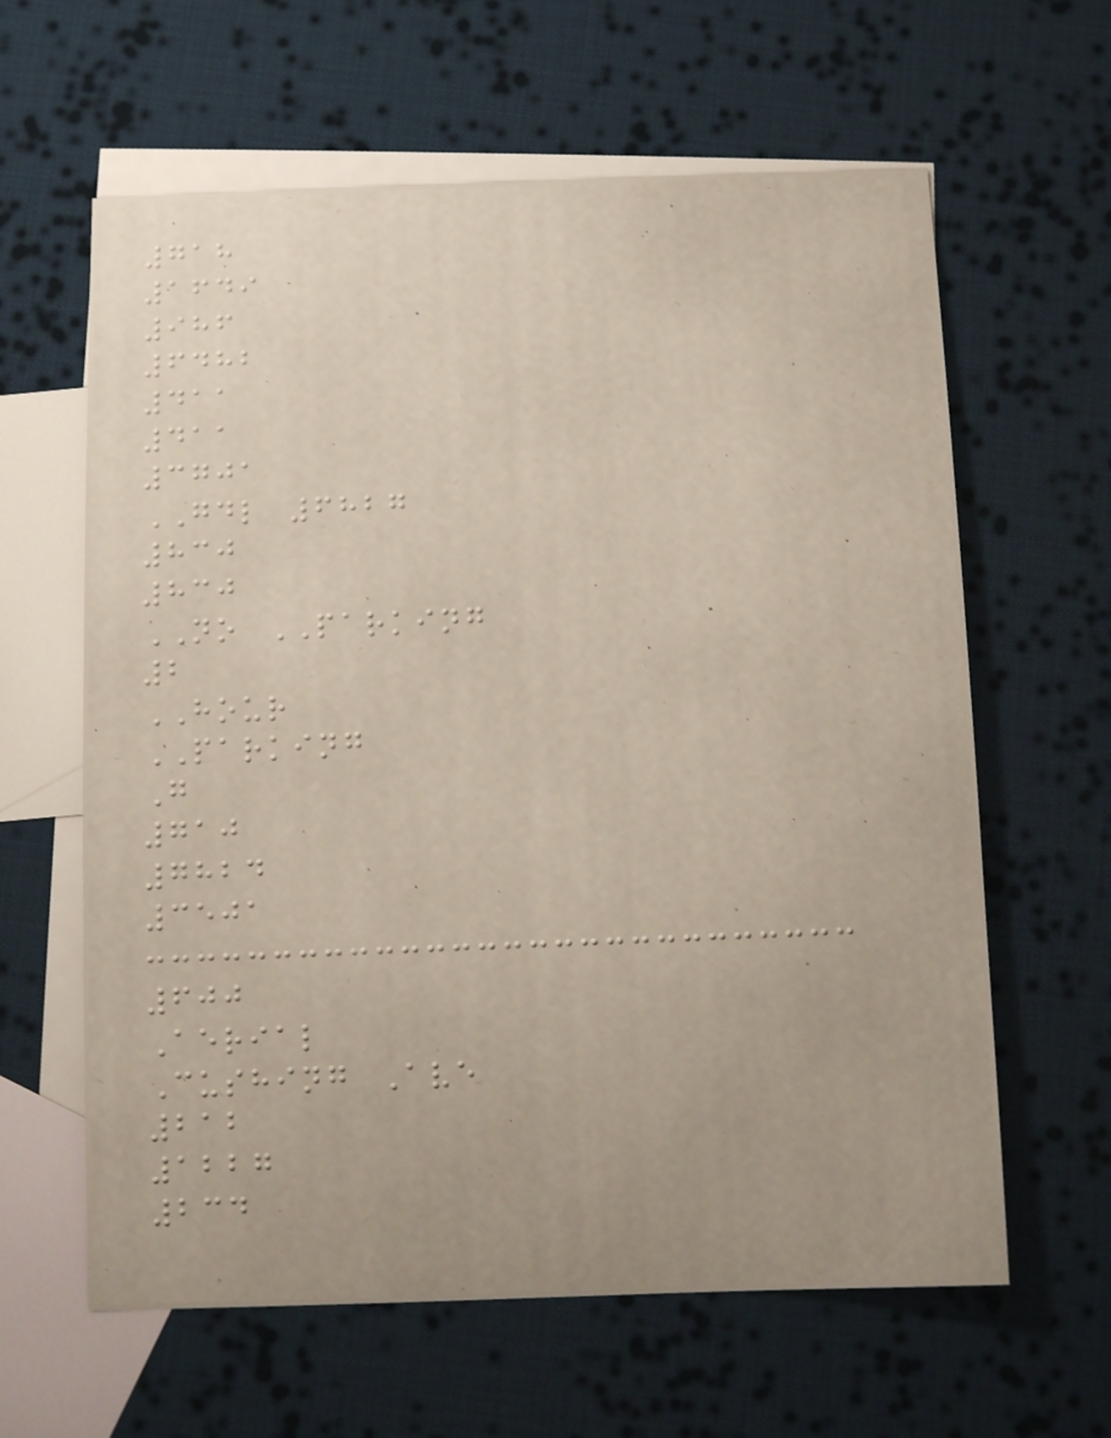718
1649
986
6482
411
411
3701
GDL 6827
830
830
NO PARKING
2
HOUR
PARKING
G
710
7824
3501
600
Aerial
Cushing Ave
212
1227
234
